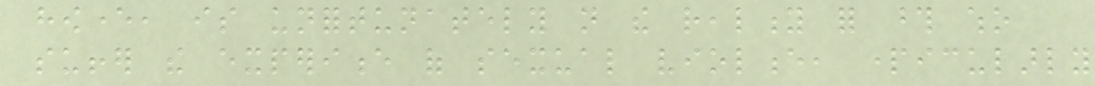however, is unfortunately not the reality for those who
suffer the experience of sexual violence, particularly
